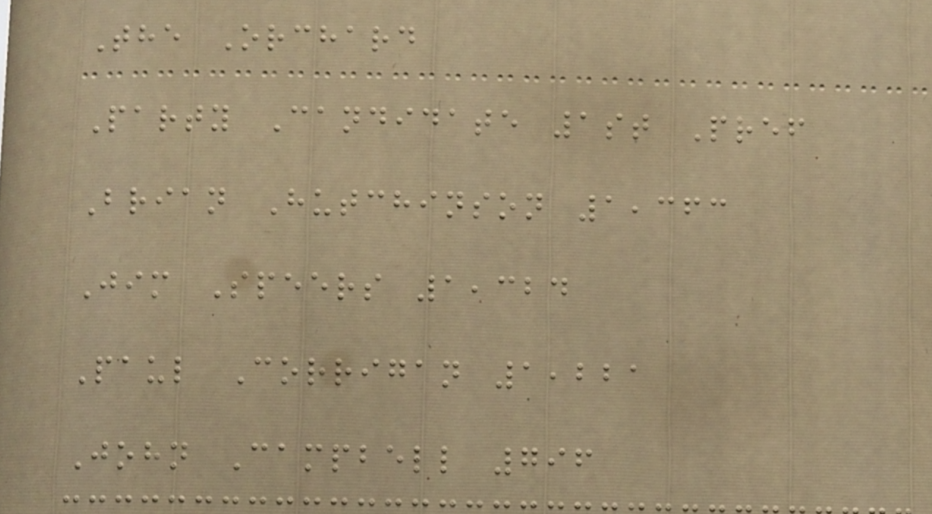The Orchard
Party Candidate 1st Pref
Brian Hutchinson 1,363
Jim Speers 1,324
Paul Corrigan 1,221
John Campbell 796
